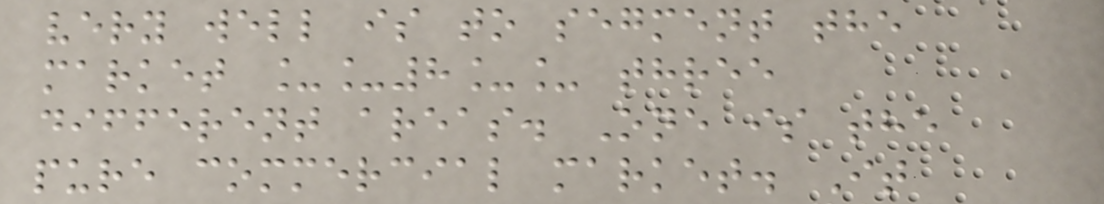very well is to segment the
market __8__ three
different areas. One is the
pure commercial market. It
